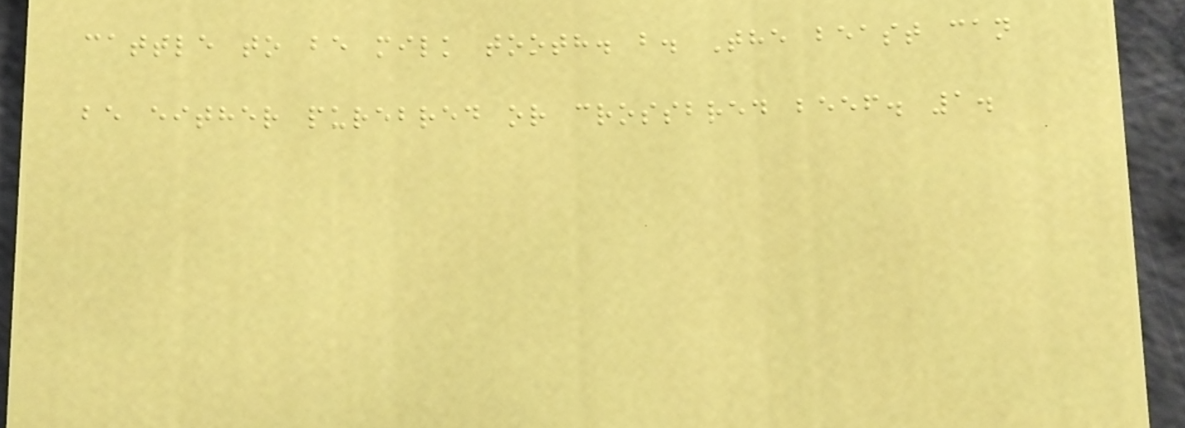cattle to be milk tooth. b. The beast can
be either purebred or crossbred beef. 1.
